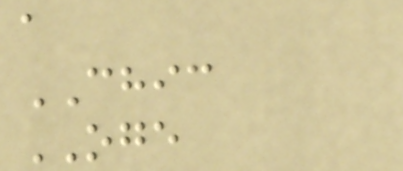a
CHIC
OGE
